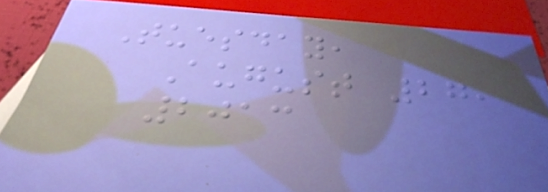Tuesday,
August 27,
2013
